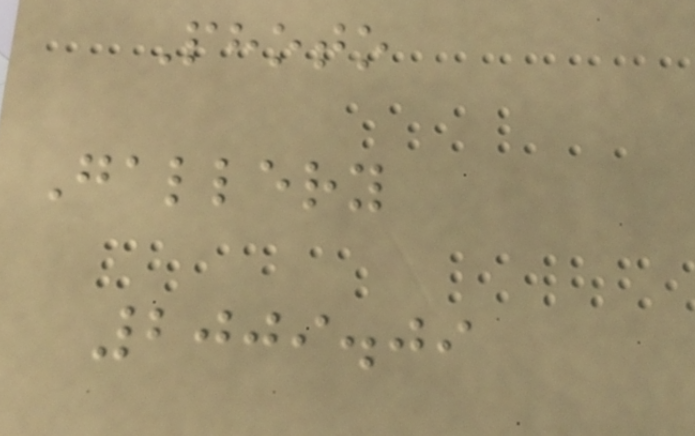Photo
Gallery
2009.09
